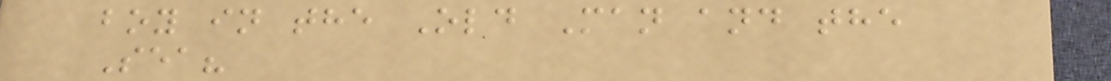boy in the Old Man and the
Sea?
